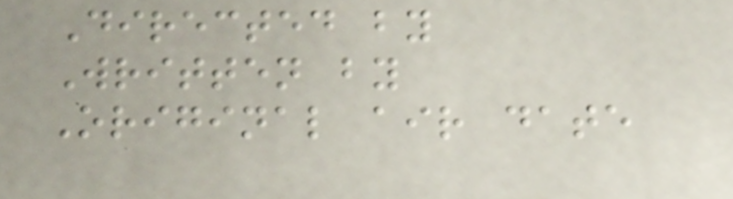Directed by
Written by
Original air date
